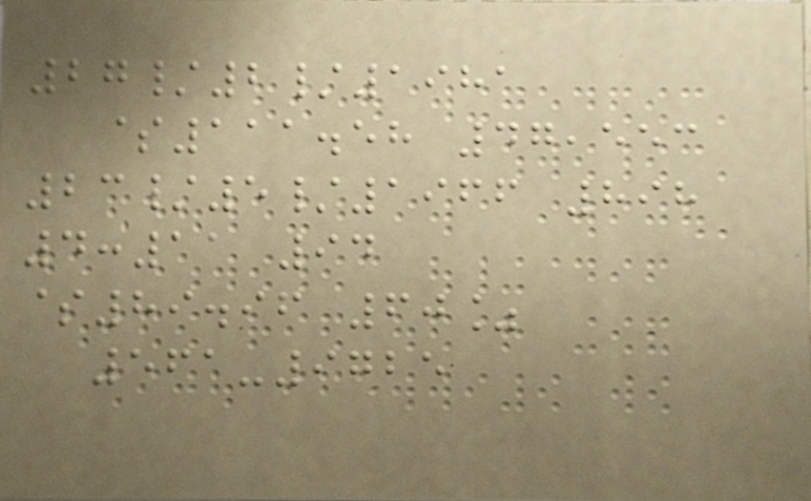27/2/1981
$111.58 47,553
23/5/1966 898
4:11 94
$89.96 60%
561-9725
